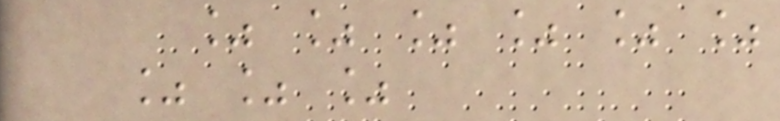% % % % % %
% % %
